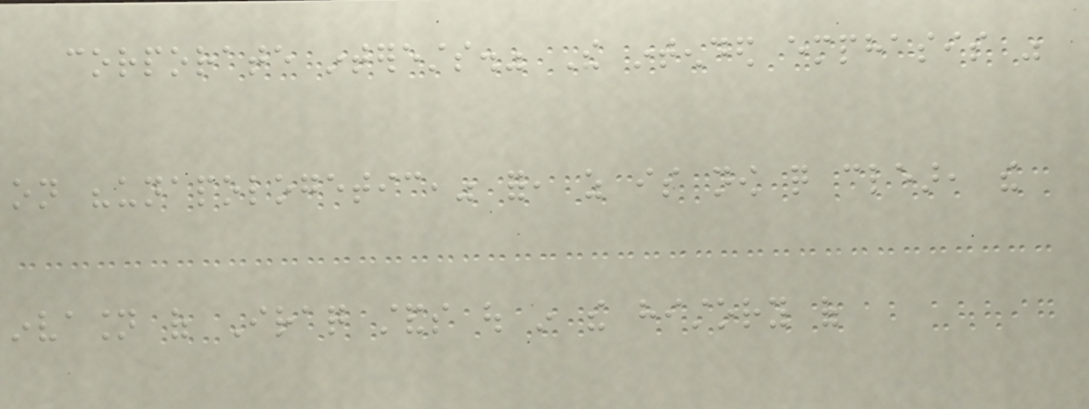corporate interests." The intended emphasis was
on "unapologetic," for, as is now quite clear, the
invasion of Iraq stands out in the history of
